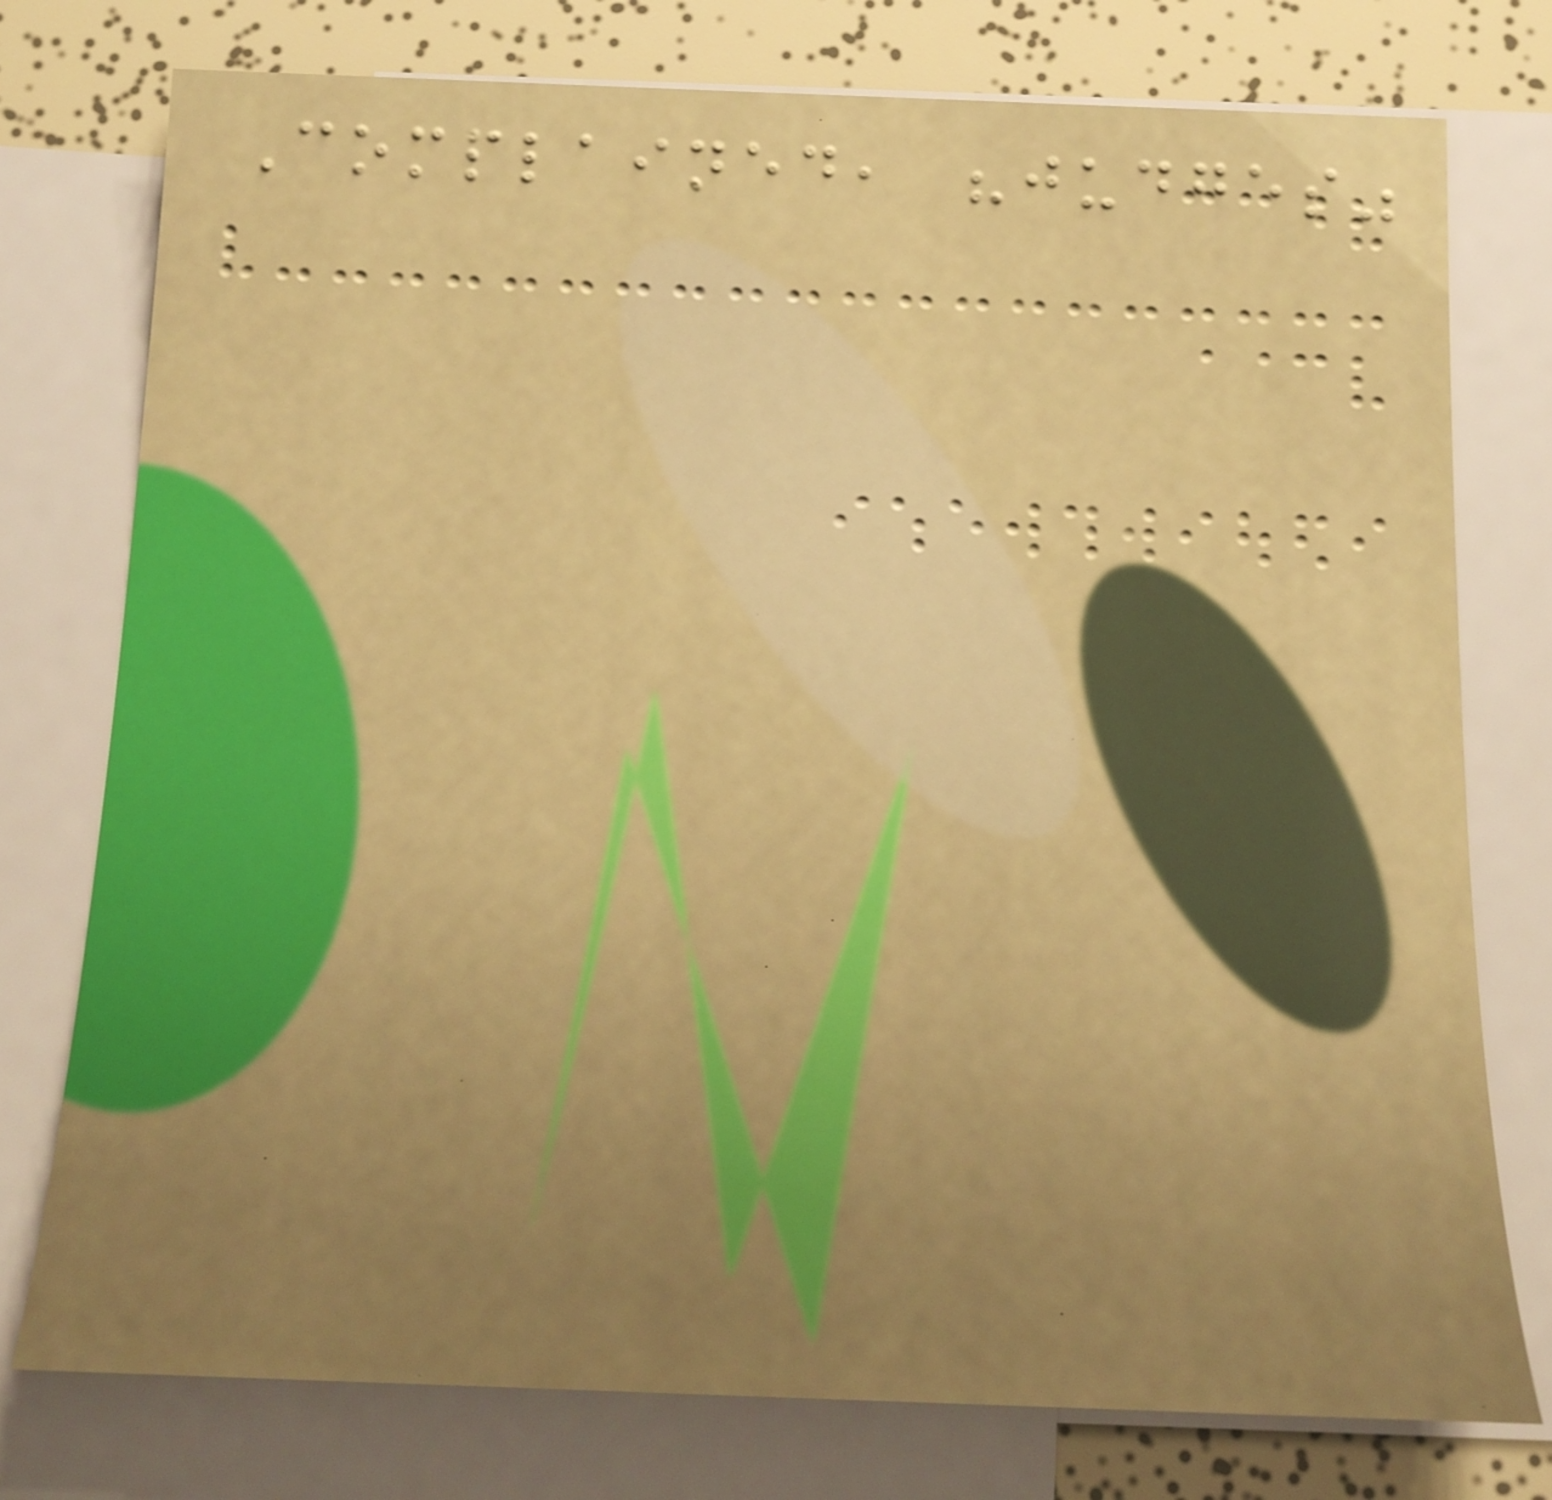Complained, "judges"
